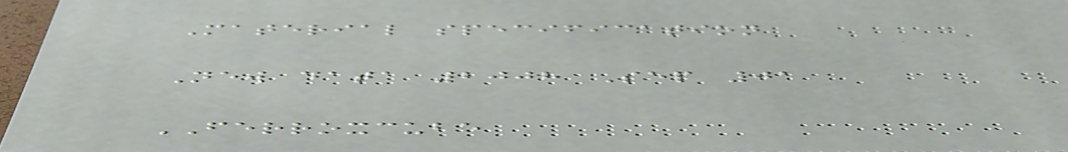Material specification
New data 2008 Sep 01
FERROXCUBE
